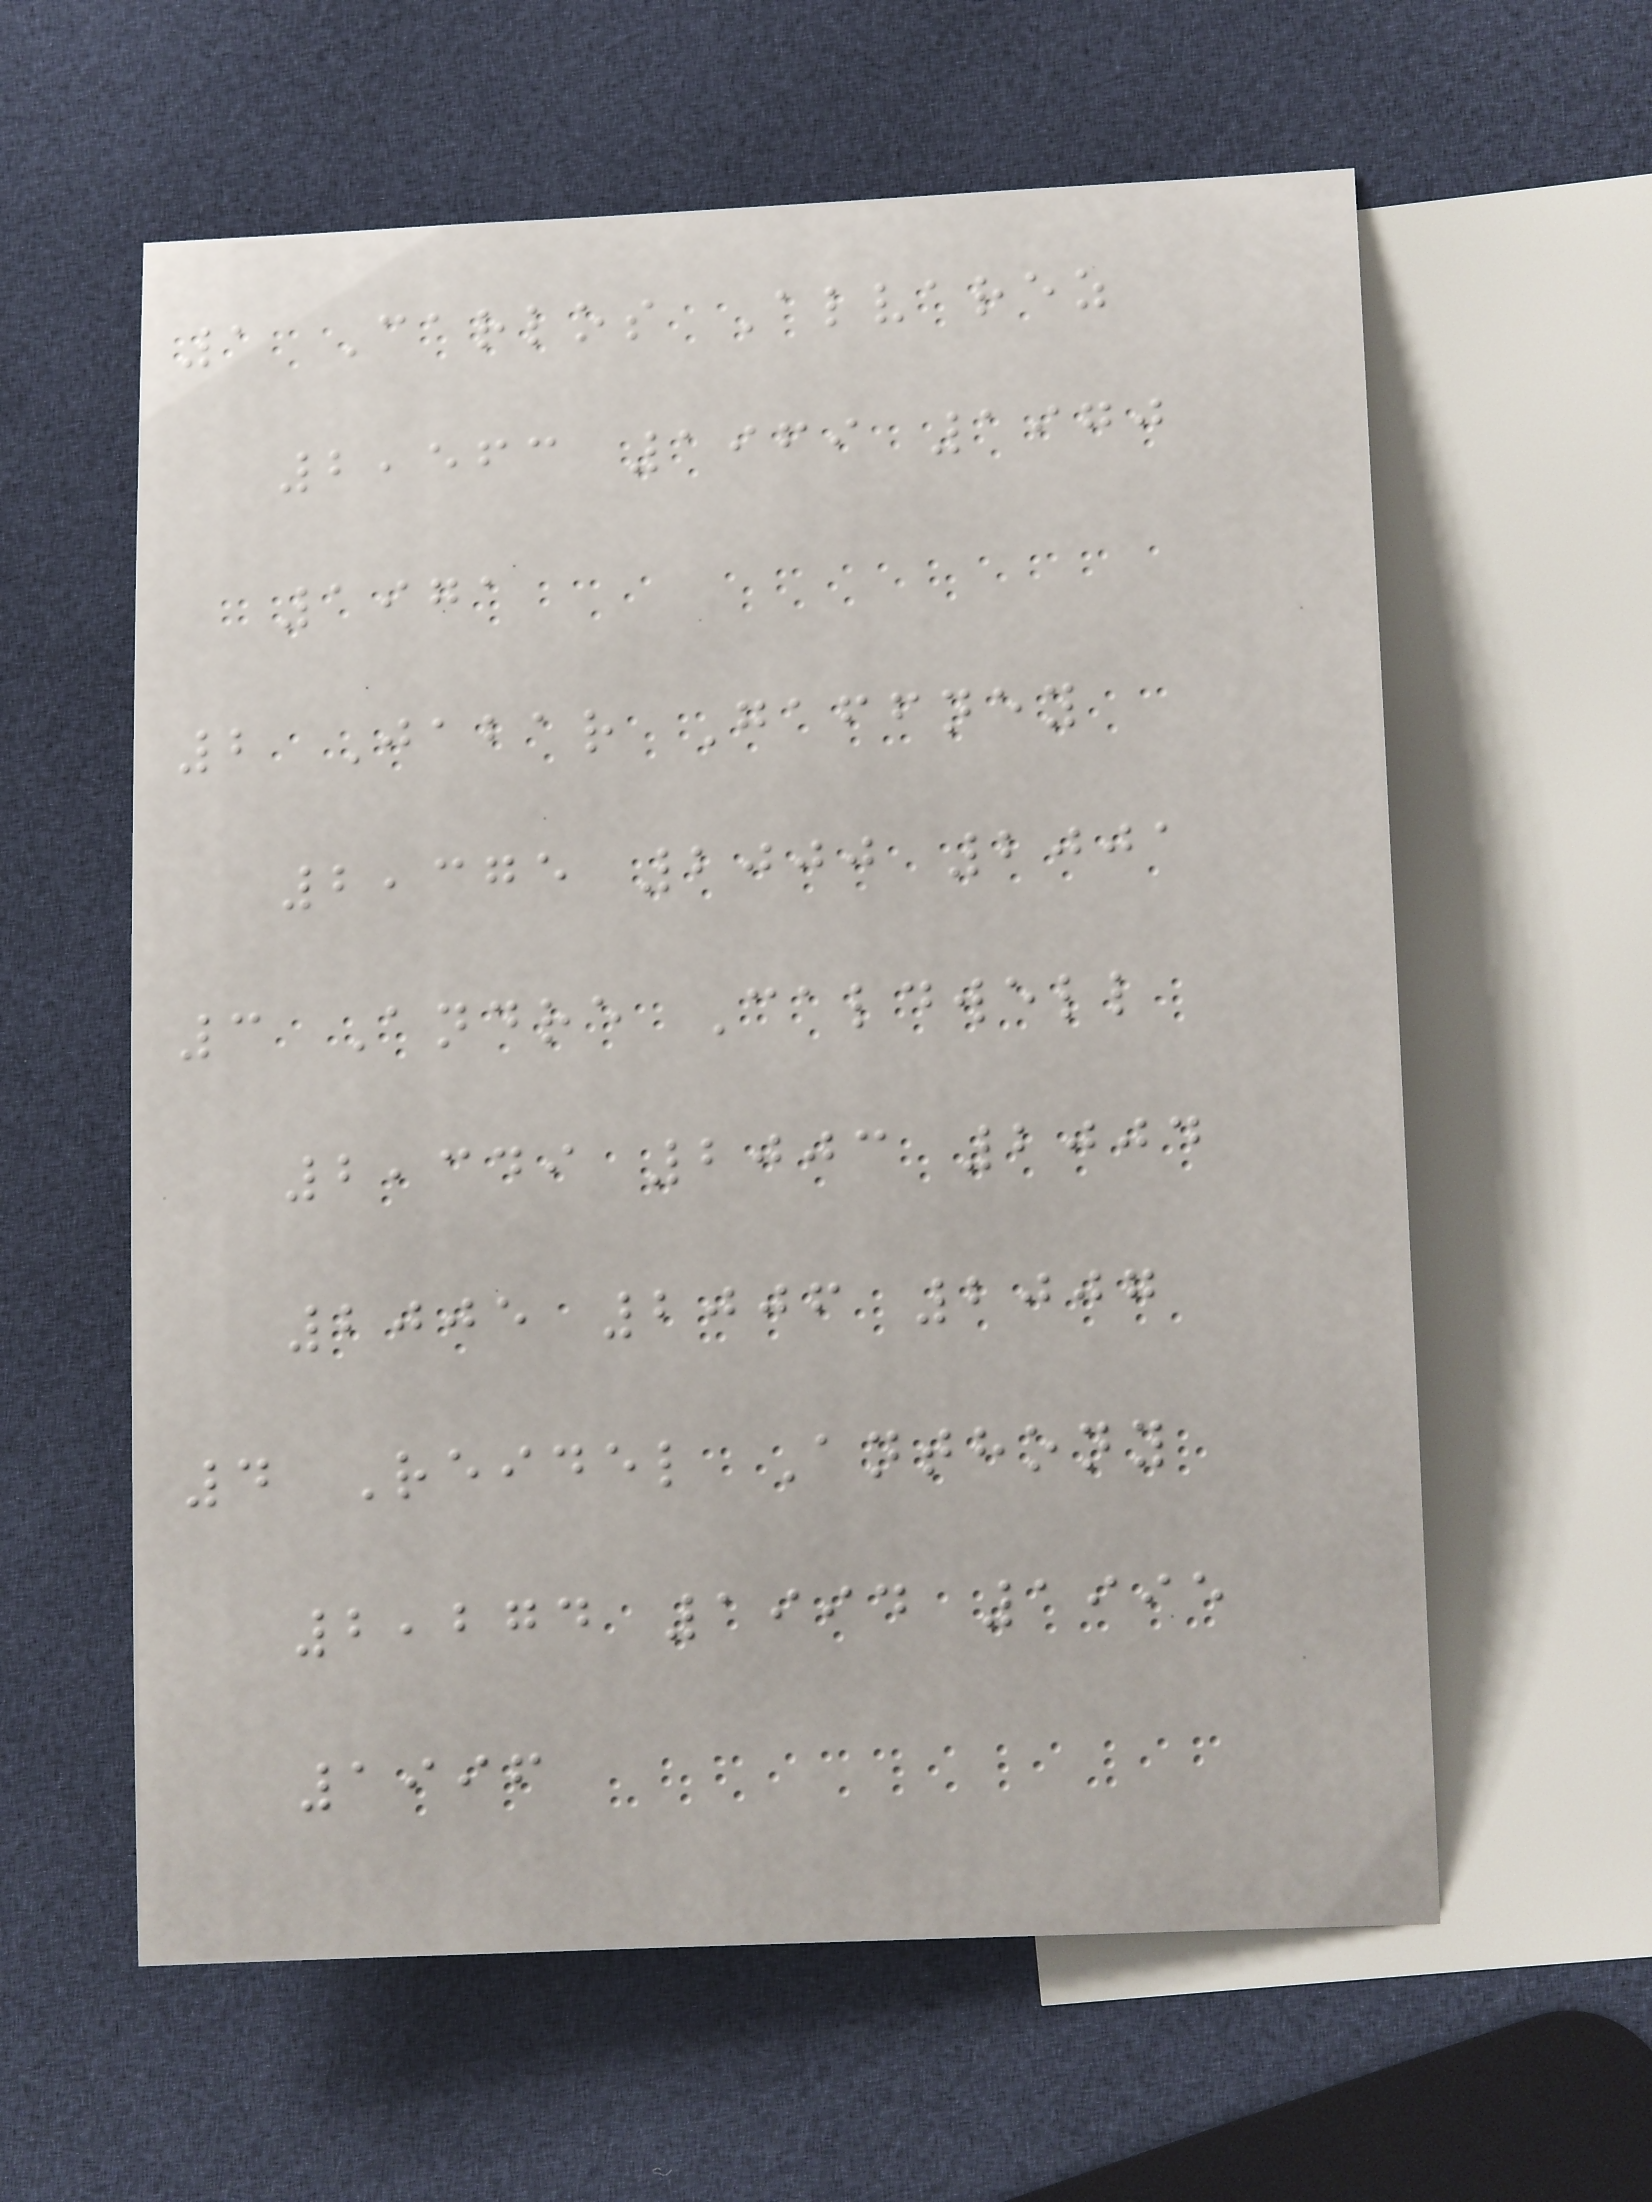1 Carlos Alvarez
2,563 1969 1970
1971
2 Jabar Gaffney
2,375 2000 2001
3 Andre Caldwell
2,349 2003 2004
2005 2006 2007
4 Reidel Anthony
2,274 1994 1995
1996
